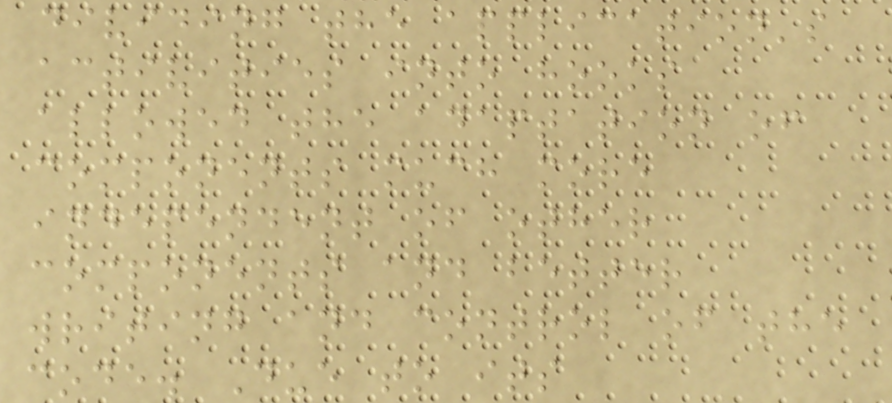dividing the application's
activities into hooks
allowed the adaptation of
components much more
independent of other
components and better
writing and control of the
code. Due to its
